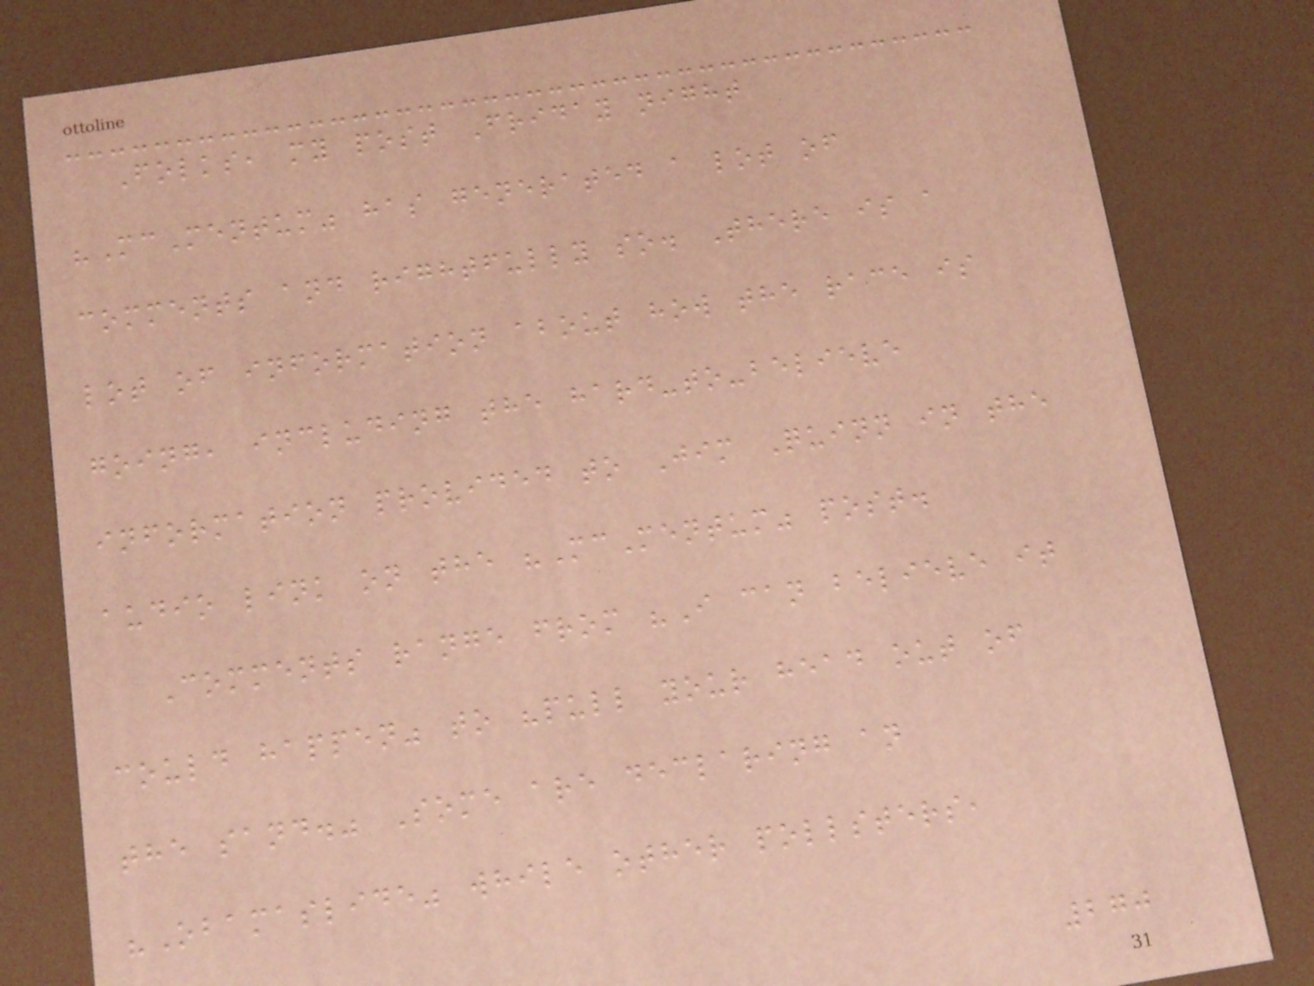Folks, my post Friday night
"McMentum" has generated a lot of
comments and rightfully so. There is a
lot of information about how the race is
going, including the hard-to-believe
information provided to Jim Quinn in the
audio link on the "McMentum" post.
Comments range from "I can believe it
could happen" to "pull your head out of
the sand." Some are declaring an
"Obamaslide" while other pollsters,
270
